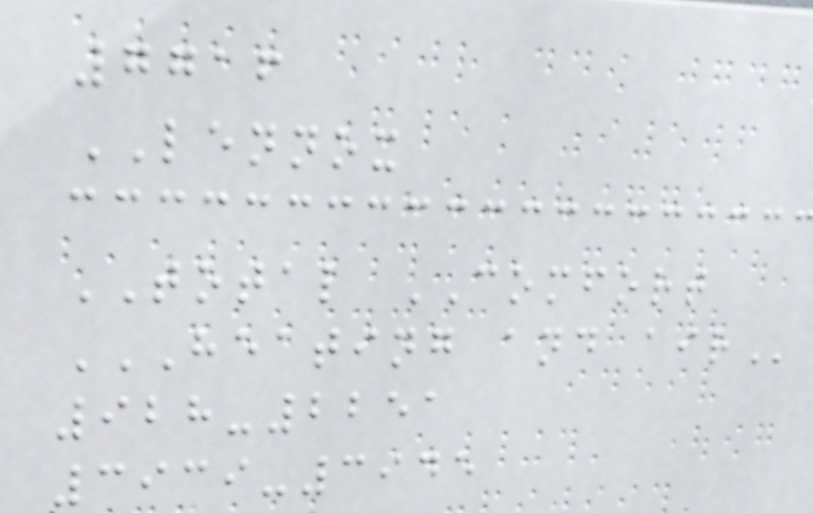7716
LENNOX
TOTAL COMFORT
HEATING AND AIR
928-2251
3939-3945
